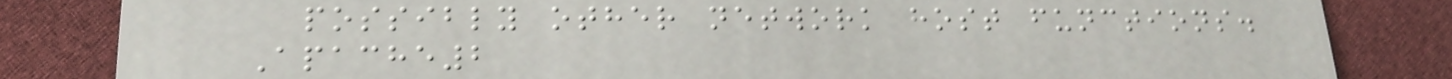possibly other network host functions.
Apache2
